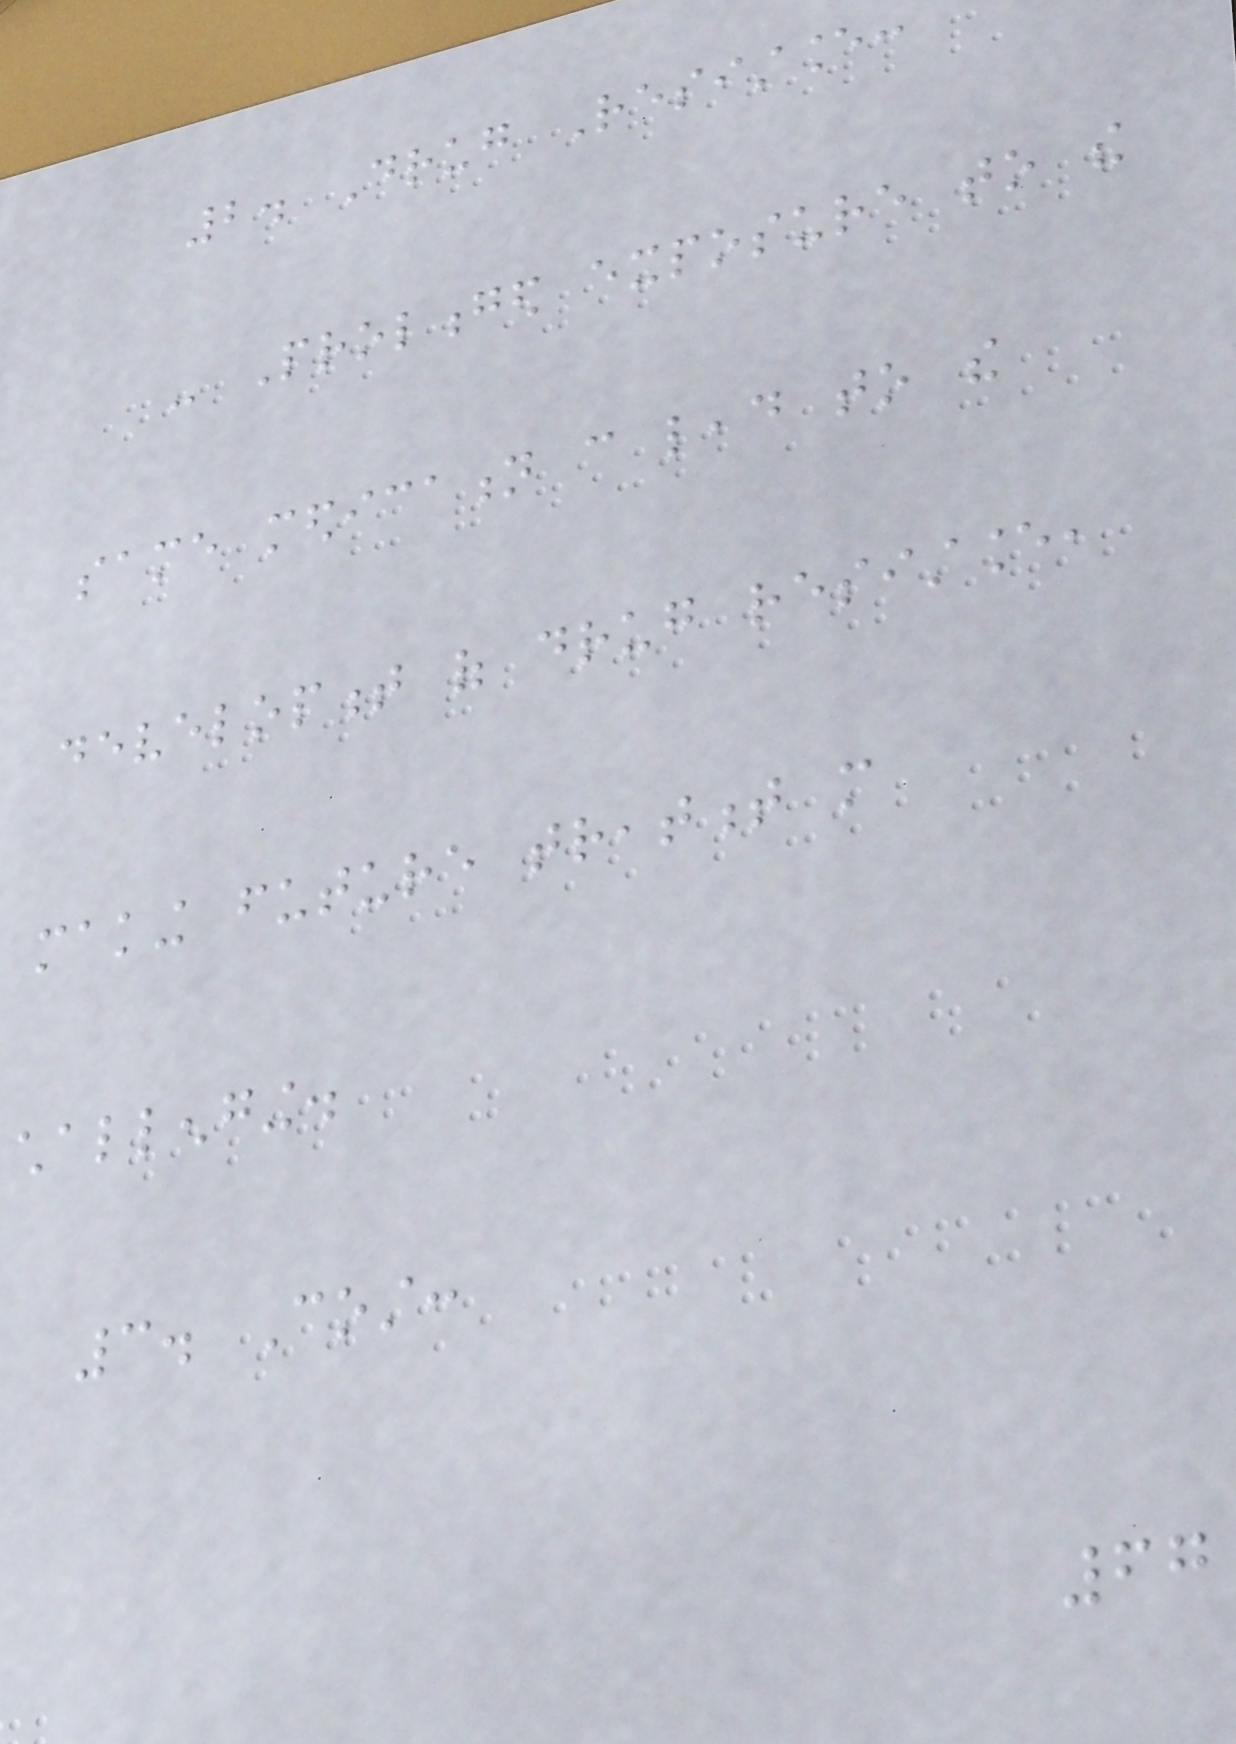2. Drug Resistance:
- Prolonged exposure to the
same medication can lead to the
development of drug resistance,
making future treatment more
challenging.
3. Cost:
67
